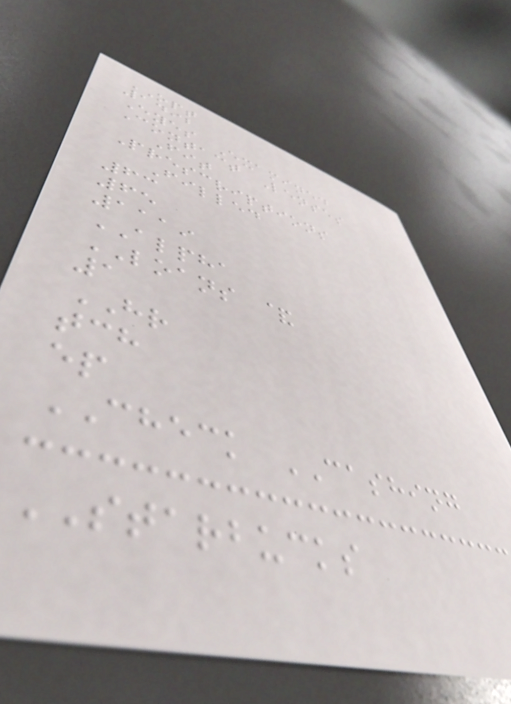OPT
1492
Eyes Examined
Contact Lenses
Fit
Prescriptions
Filled
63
65
1119
ALPHA
LOANS &
1
HR
tch
ep
CHECK CASHING
STARBUCKS
